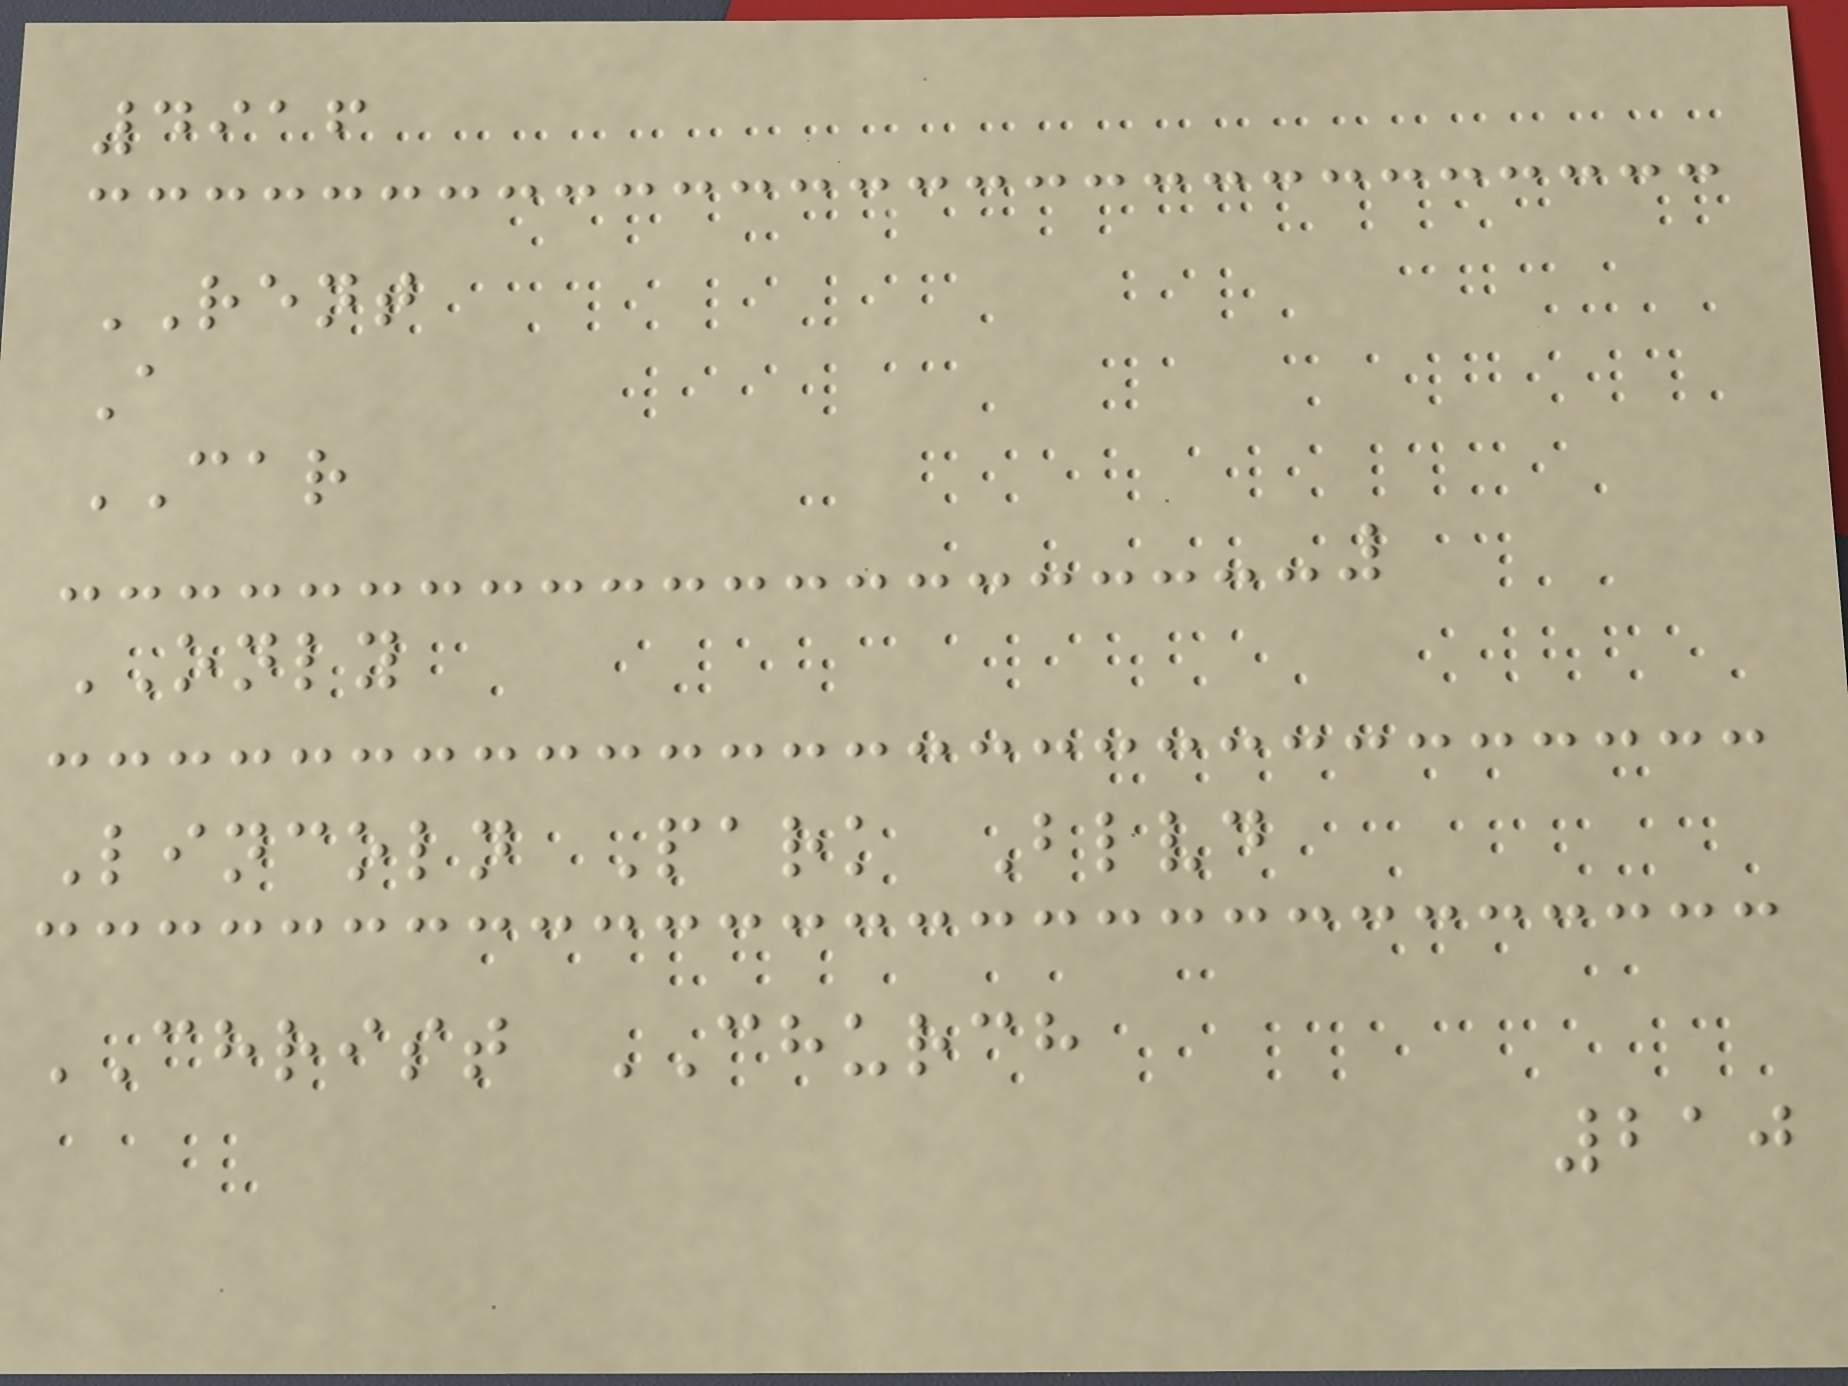4916
RENT
A
CAR
ONLY
Lincoln Park Blvd
CHRIST CHURCH
210
